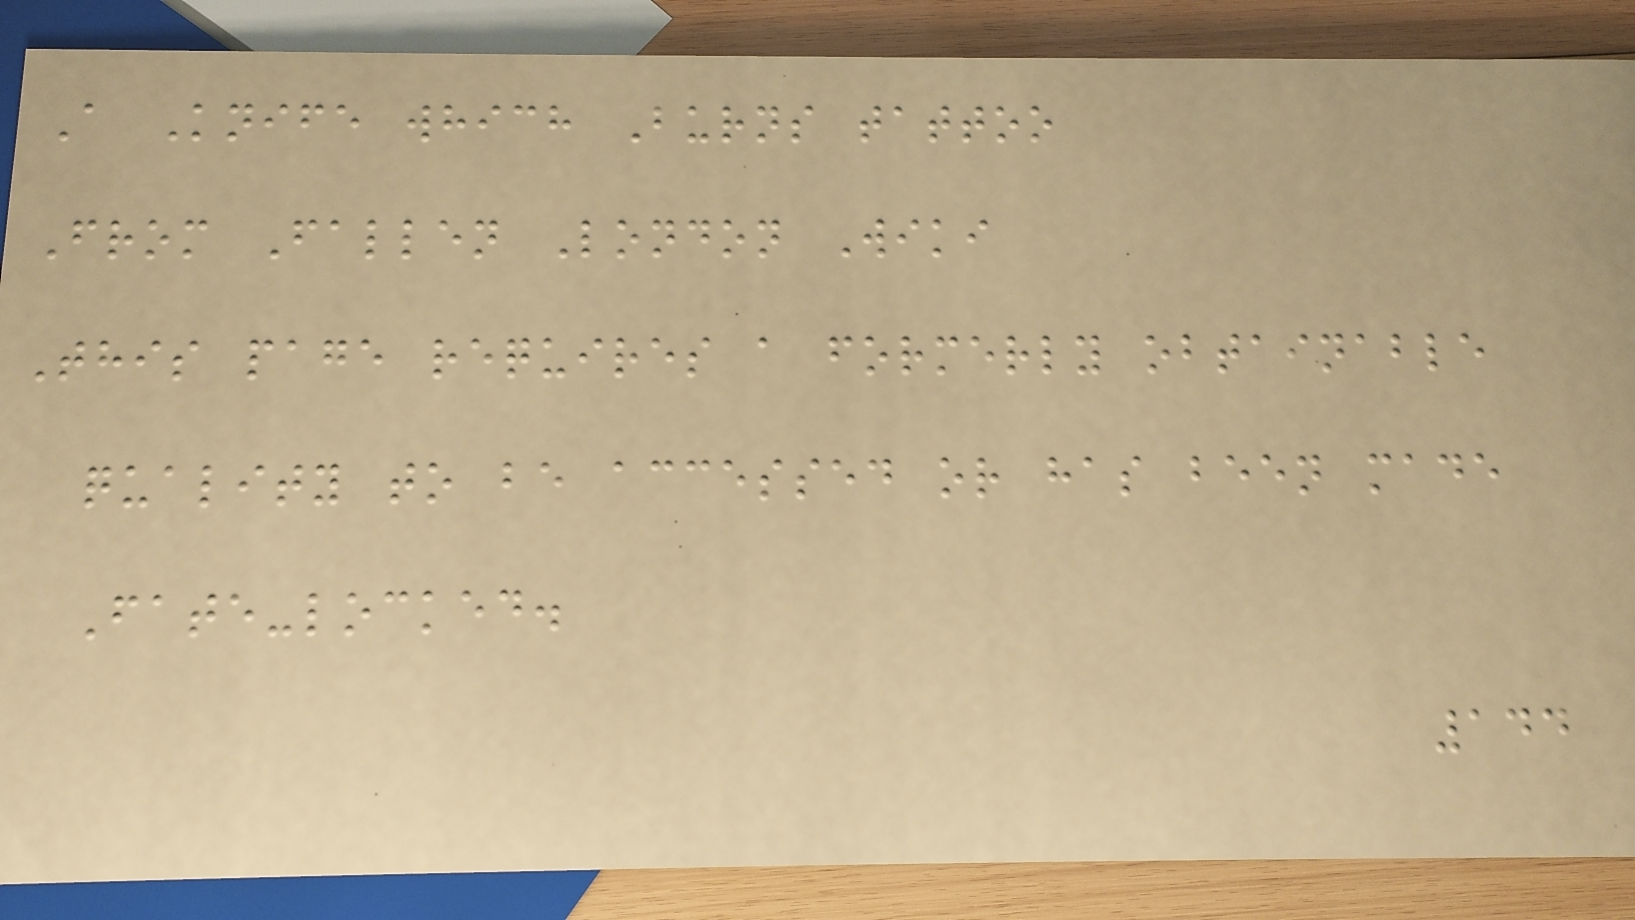A Knife which Burns tattoo
From Fallen London Wiki
This page requires a formerly obtainable
quality to be accessed or has been made
Fate-locked.
144
